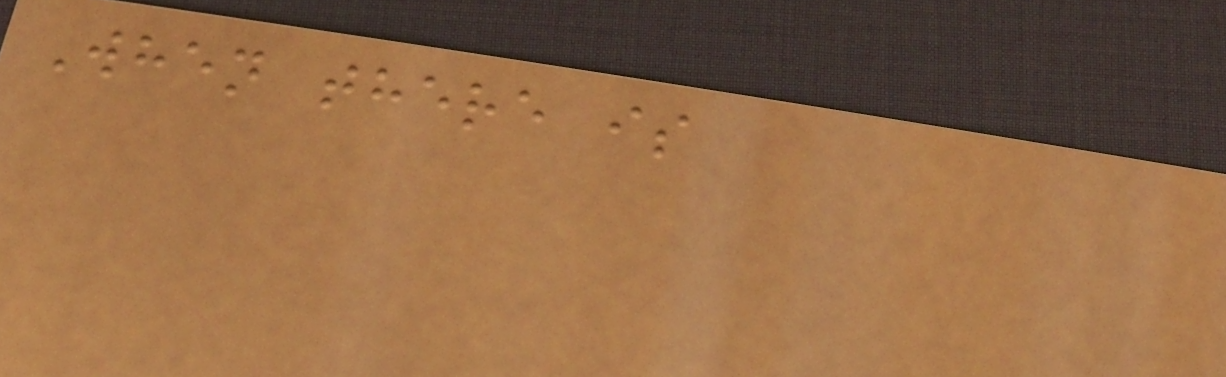When there is
